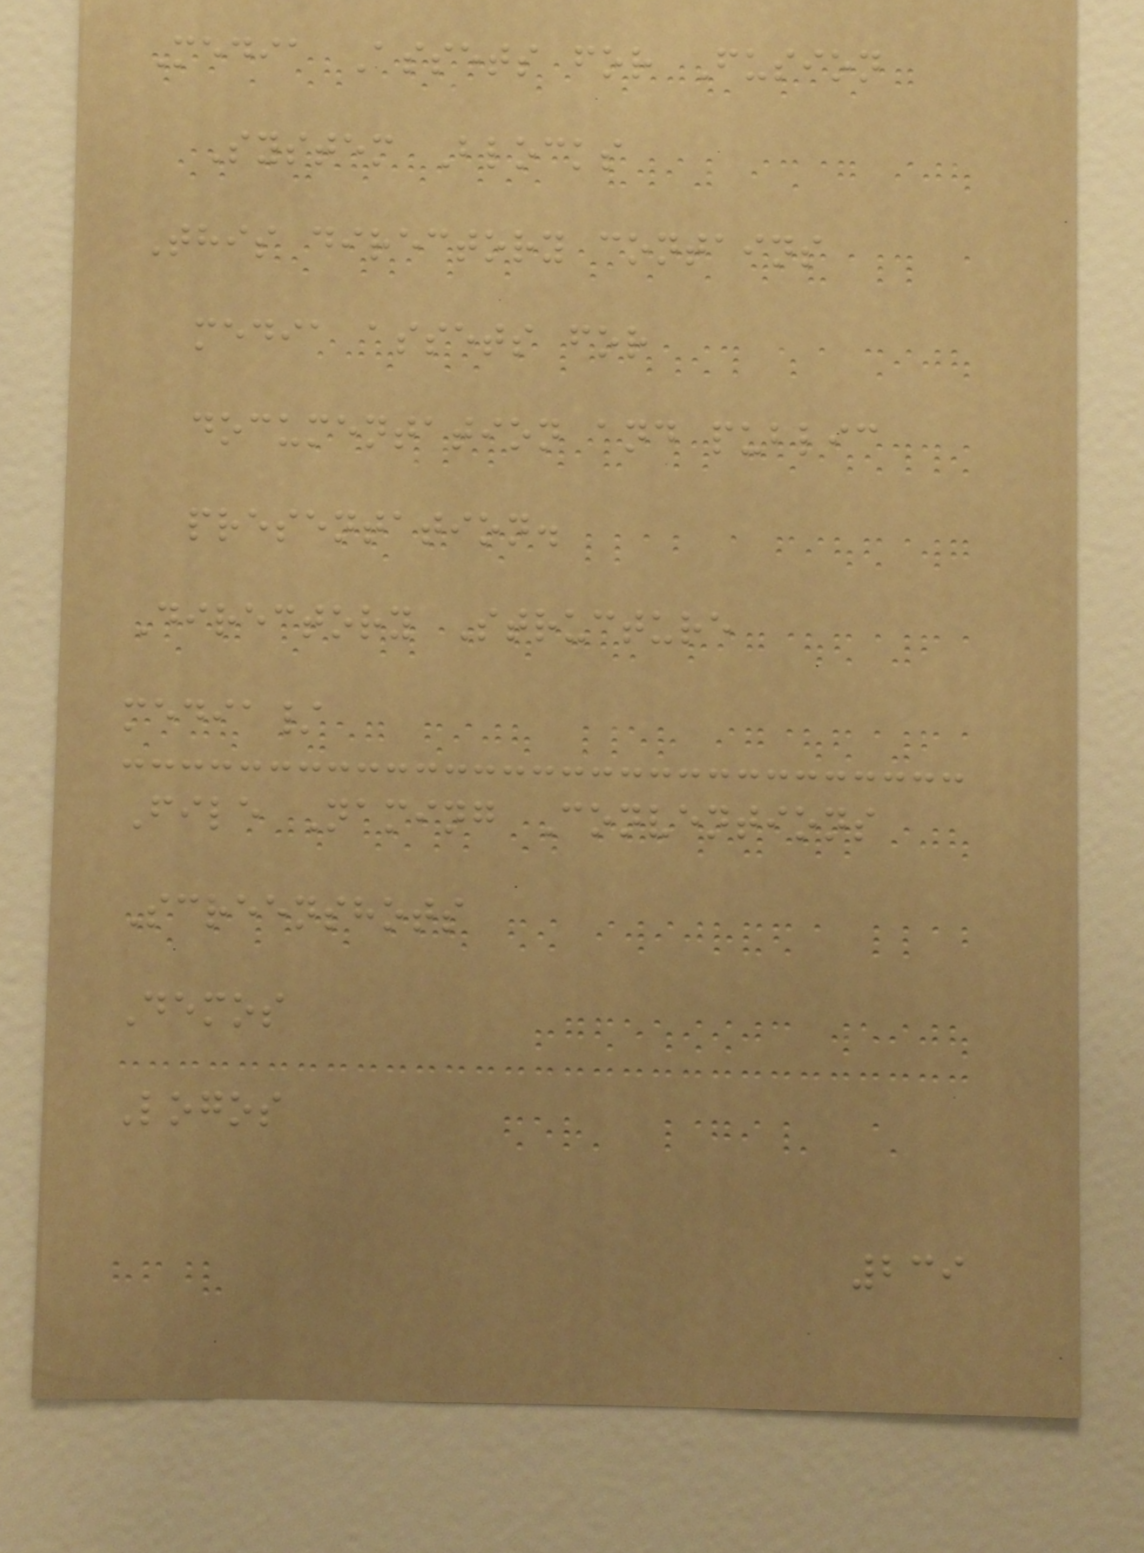Media Assets for Fusion
System Blocks
This directory contains
media assets for
documentation and public
presentation.
Directory Structure
media/
File Naming Conventions
Screenshots
Demos
Logos
239
